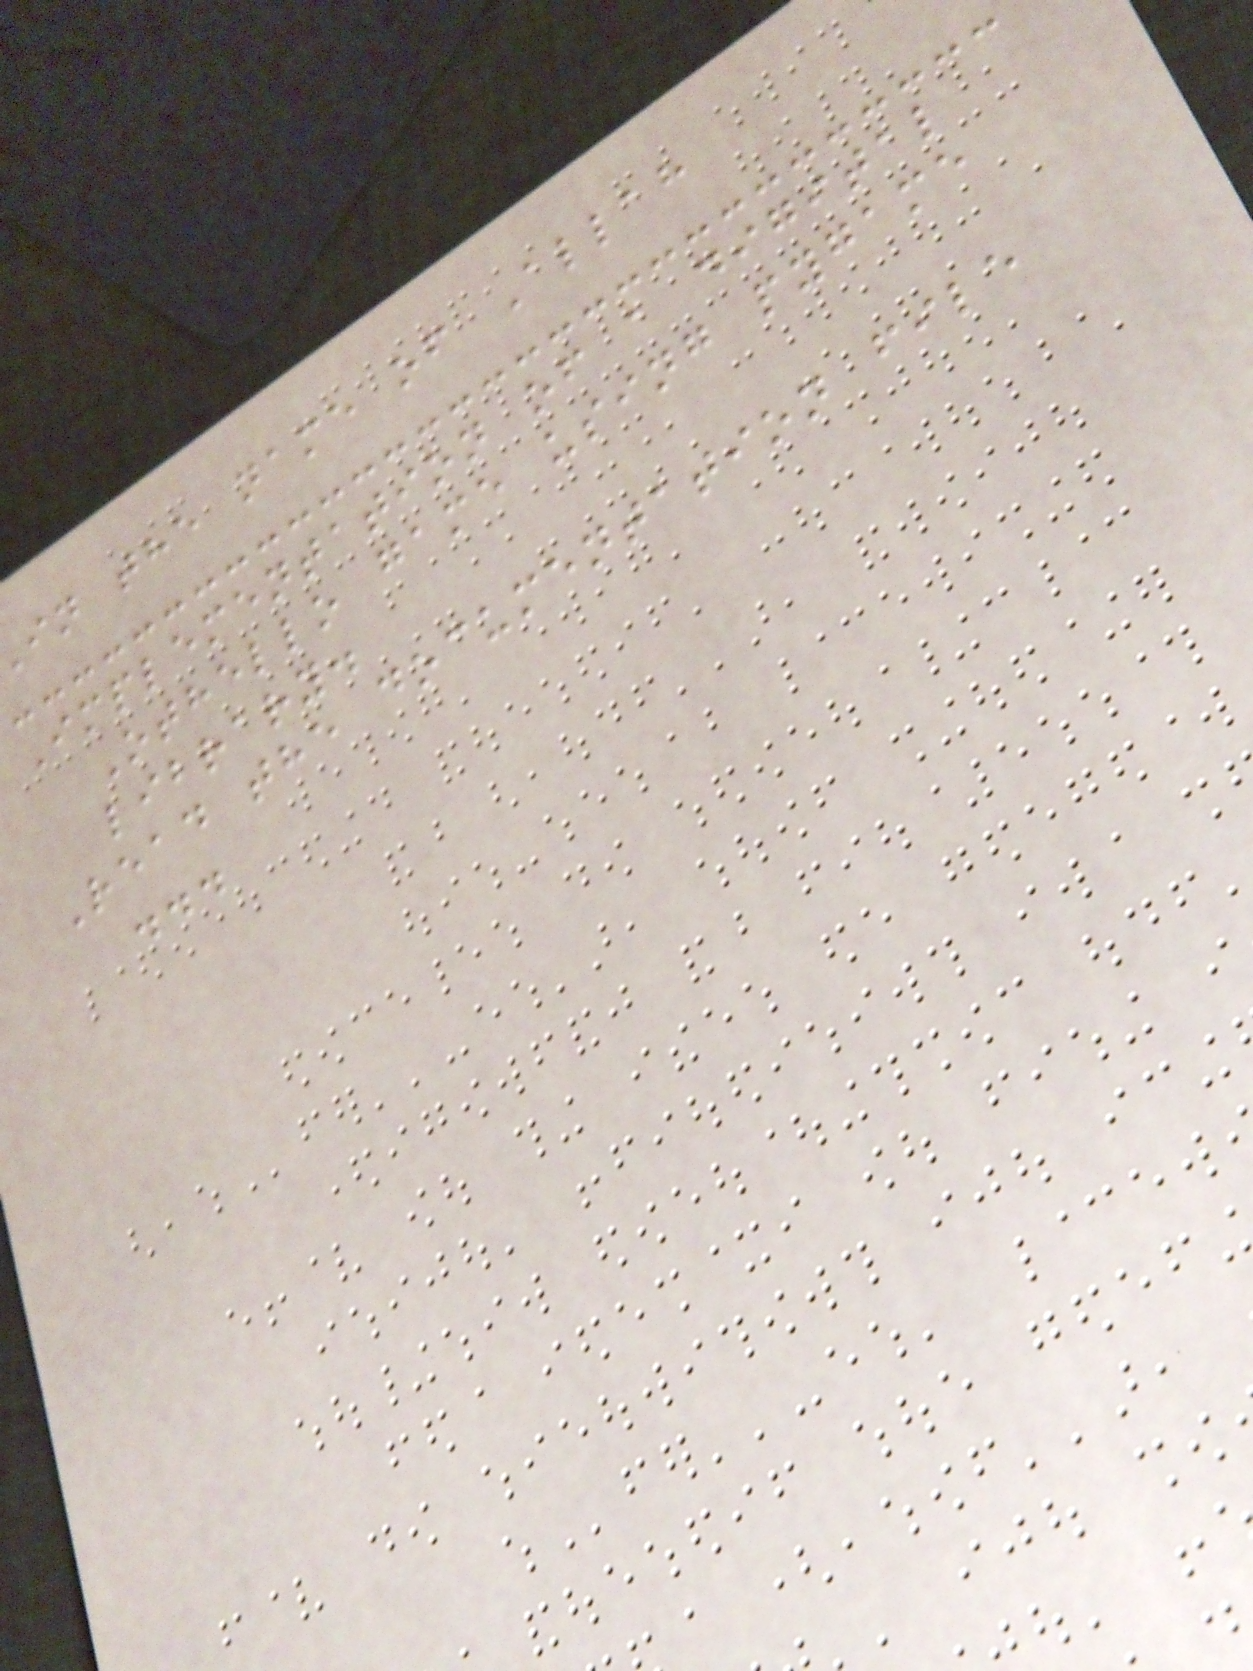in the name of Allah
Implementation of a digital
Othello game using pygame
library.
Read the documentation file
...
